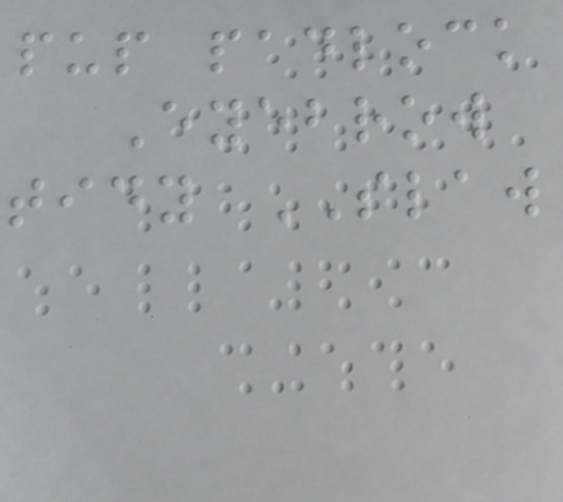pup padlock
Eyebrow
tidy SLAW
